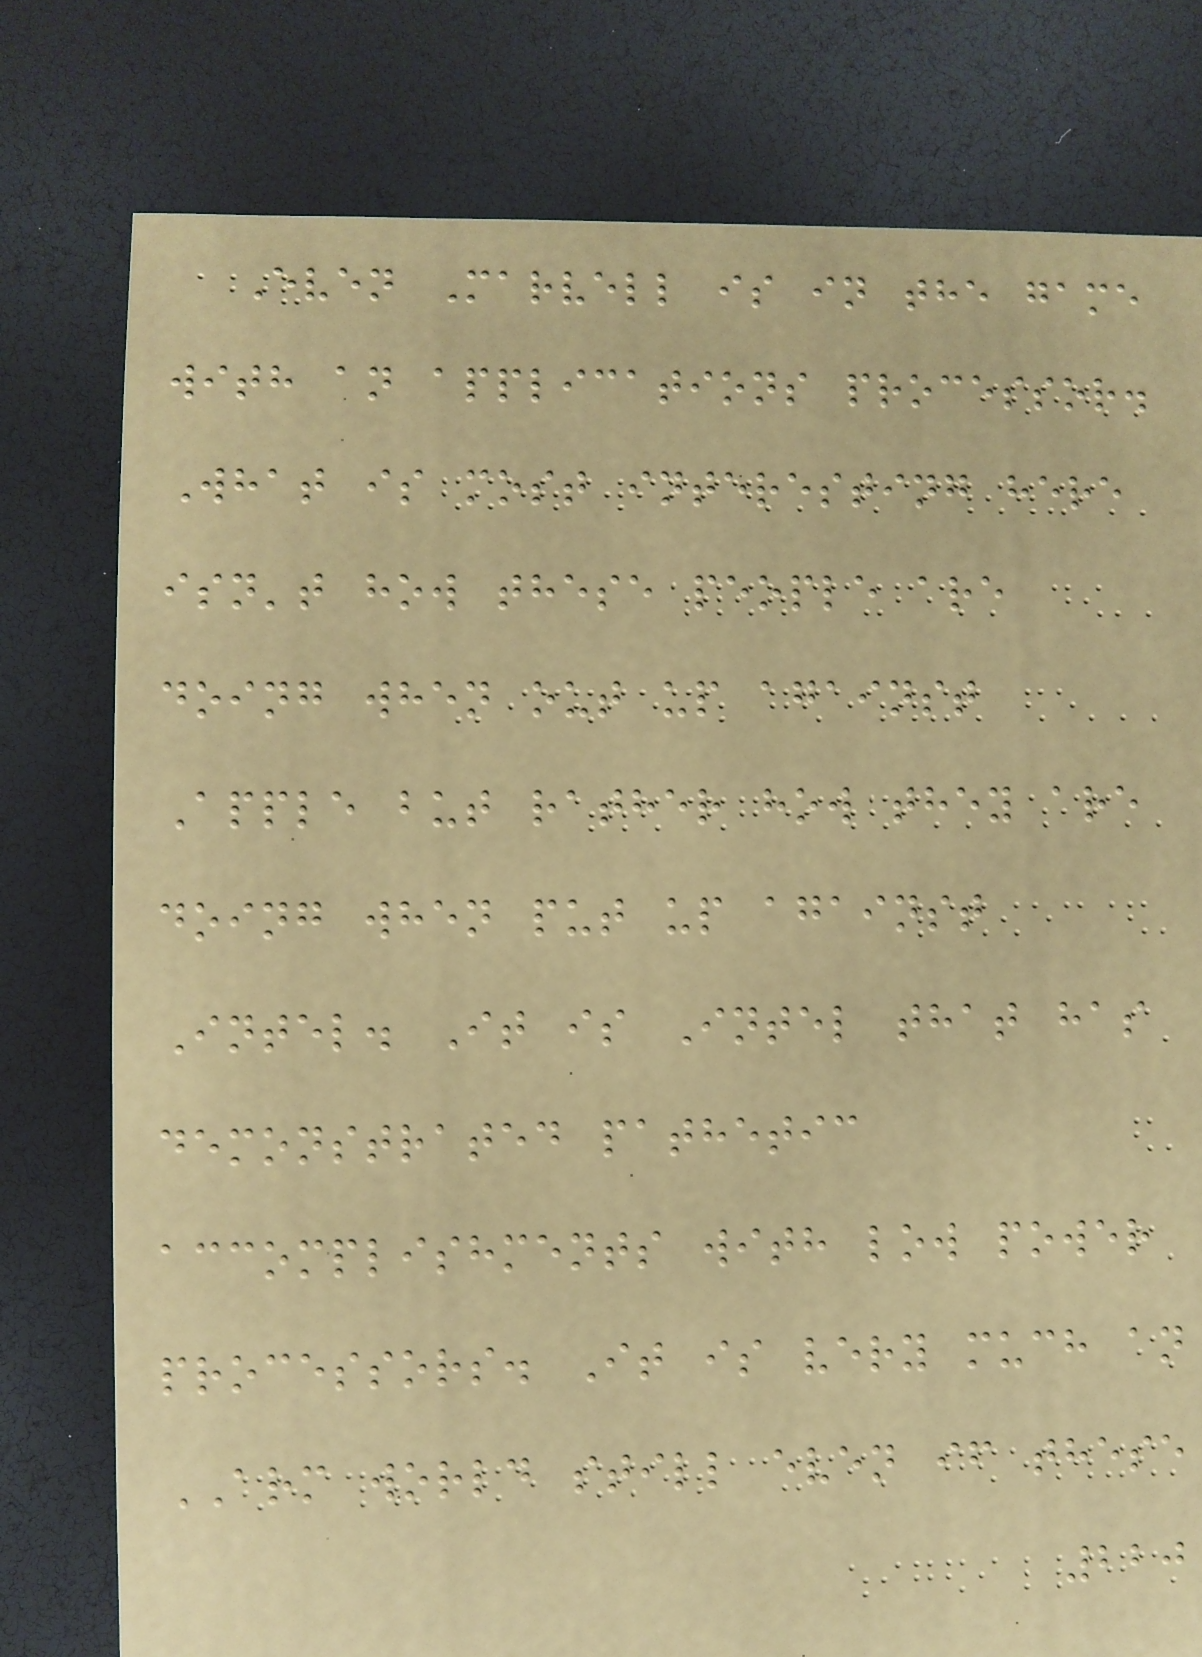Even Marvell is in the game
with an applications processor.
What is most interesting here
isn't how these people are
doing when out up against
Apple but rather how they are
doing when put up against
Intel. It is Intel that has
demonstrated pathetic
accomplishments with low power
processors. It is very much an
ARM world still even if these
220
